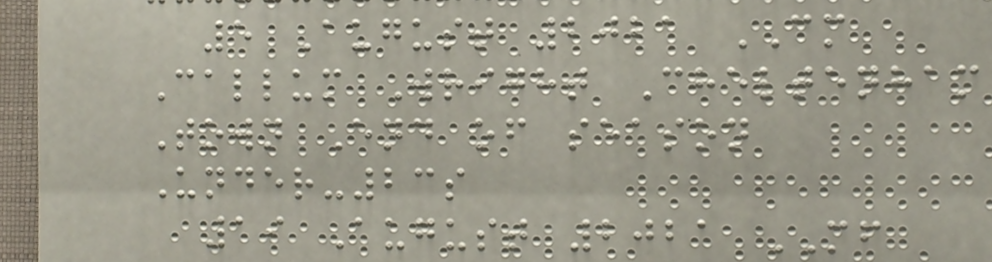5 August 2021 CM
Callum Wright Cheltenham
Town End of season
Under-23s
19 August 2021 MF
